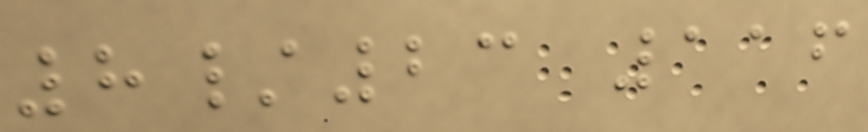8/23 116
